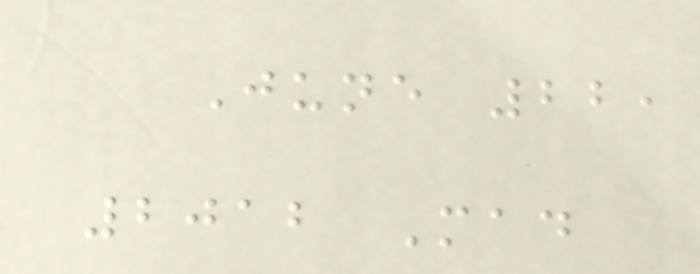June 22,
2012 Mad
